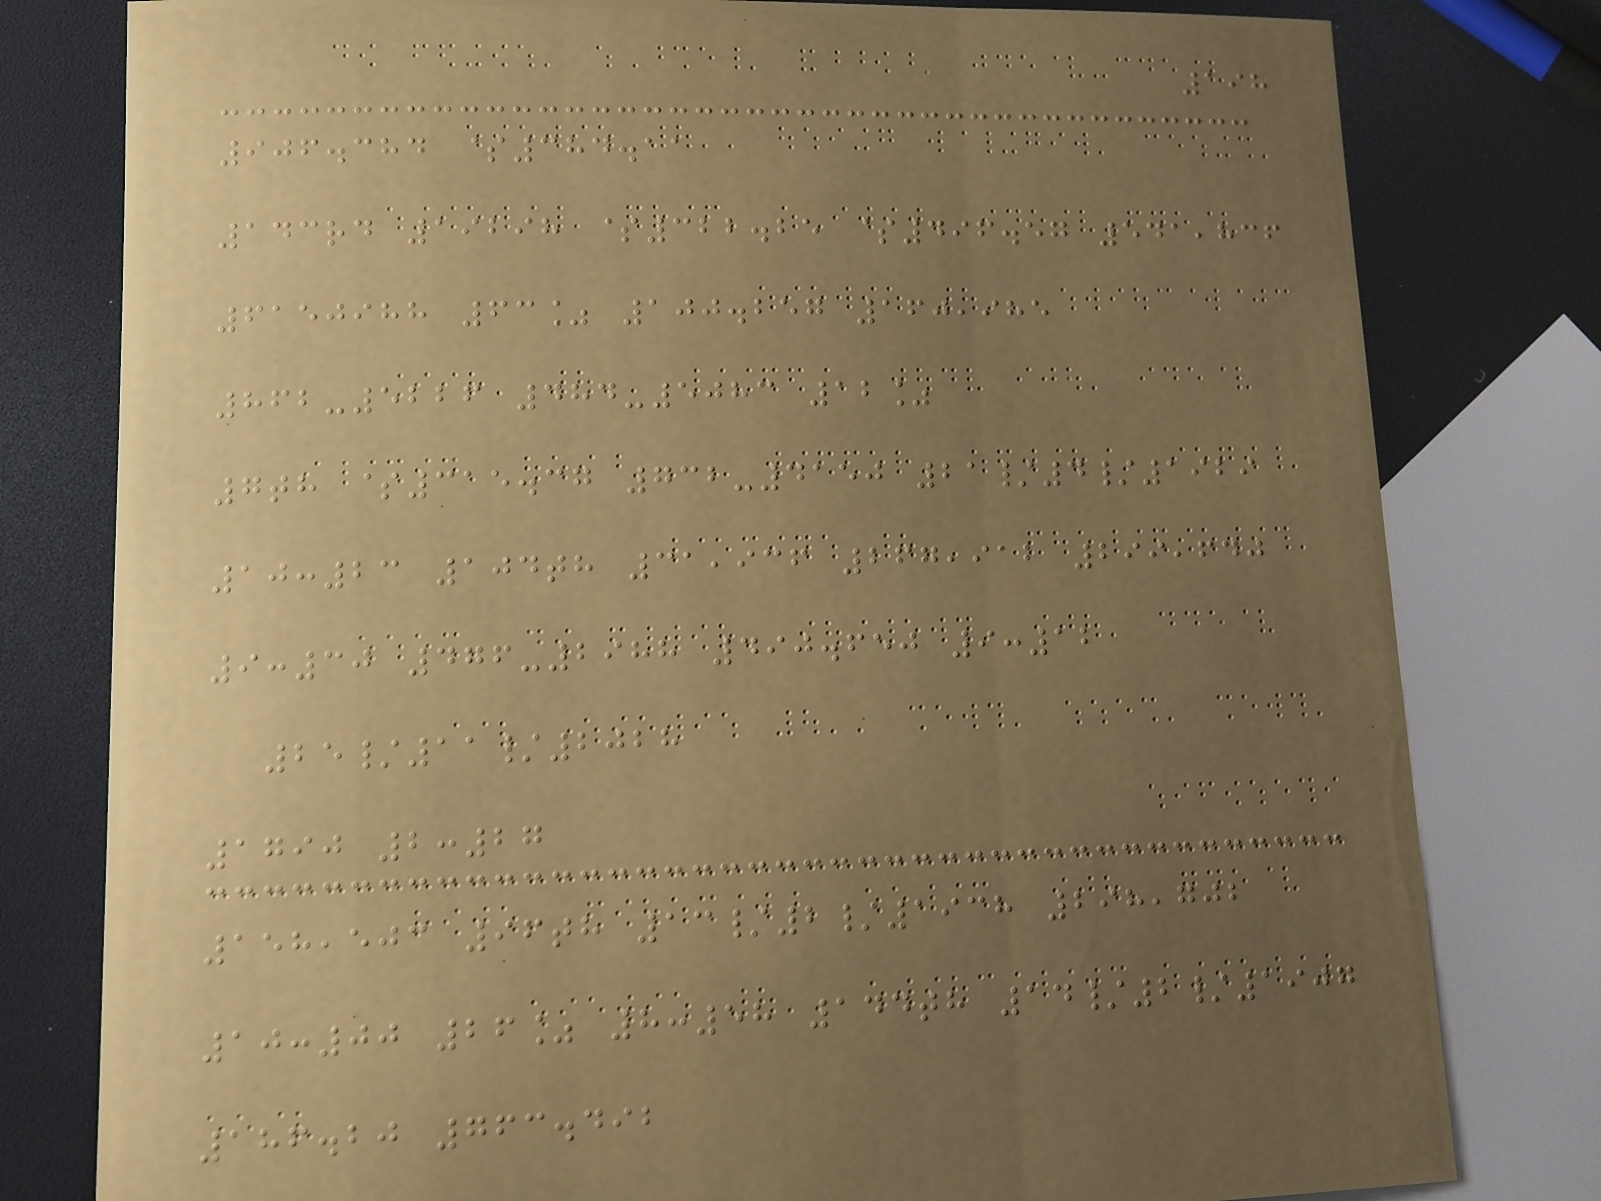198
906.384 $384.11
143rd 19298 $322.25 $496.57 541,836
6150988 63% 100.257 160,985
862-5226 484-5083 12%
7th $315.37 732-4150 21/4/1929
10:23 104th 31,936 267,912 299,640
9:30 476-2988 490.650 9:12
25/11/2028
1790 2:27
158,503 96th 13/2/1938 298,702
10:00 26% 8:58 144th 14/2/1907
186.20 763.492
